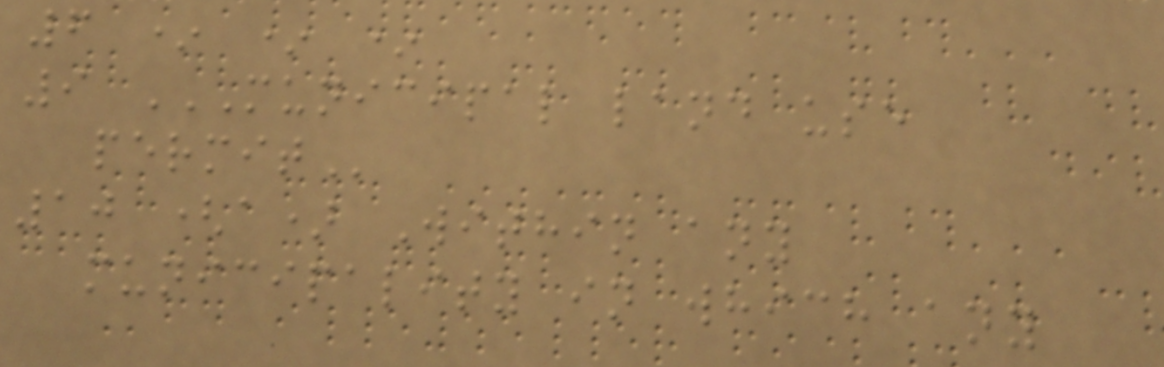6 * * *
9 MUNICIPAL LAND USE
PERMIT
10 (a) Within any
municipality in which any
